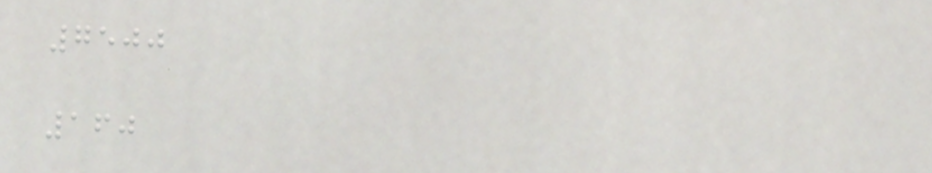7500
160
